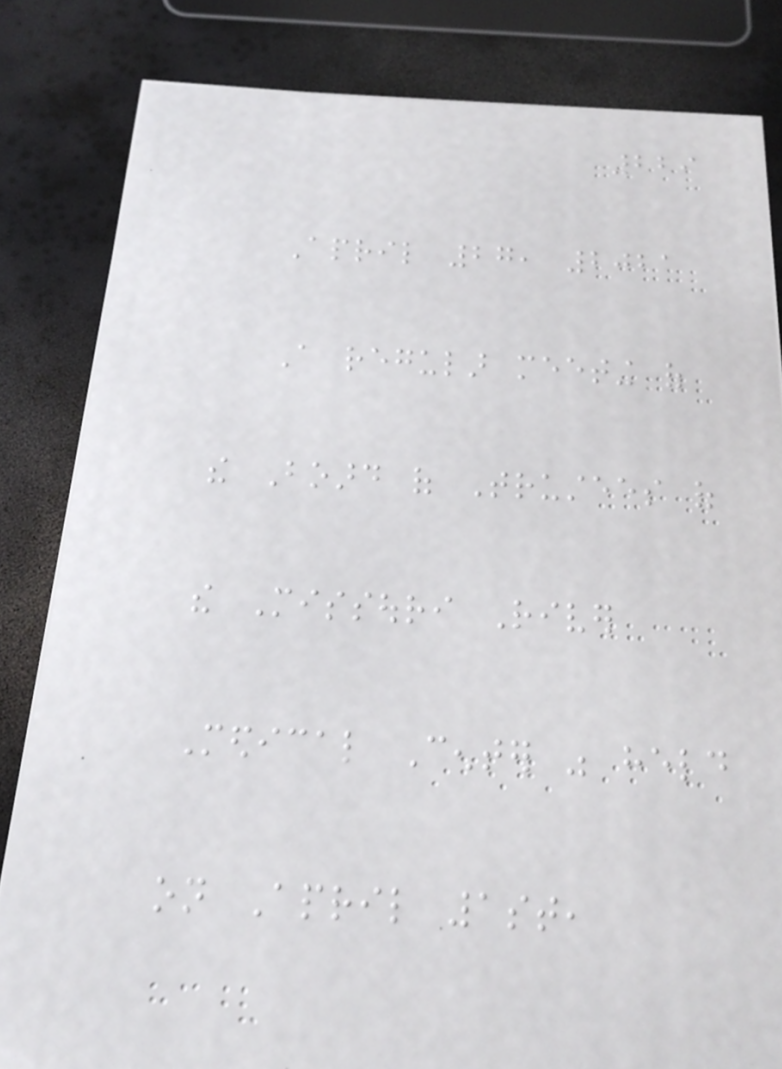229
April 27, 2021
A regular meeting of
the Board of Trustees of
the Missouri River
Medical Center was held
on April 1st,
